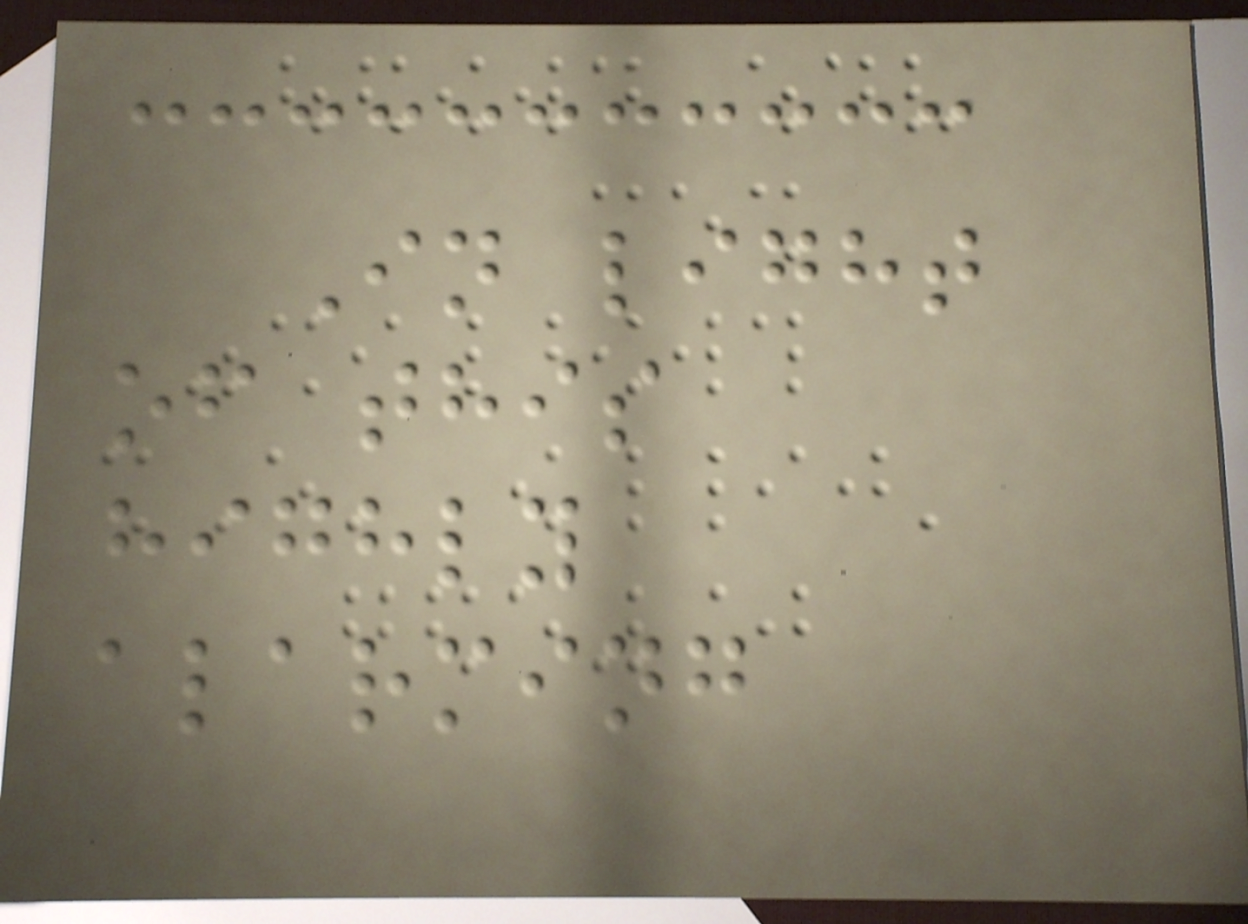In light
of this
highly
alarming
